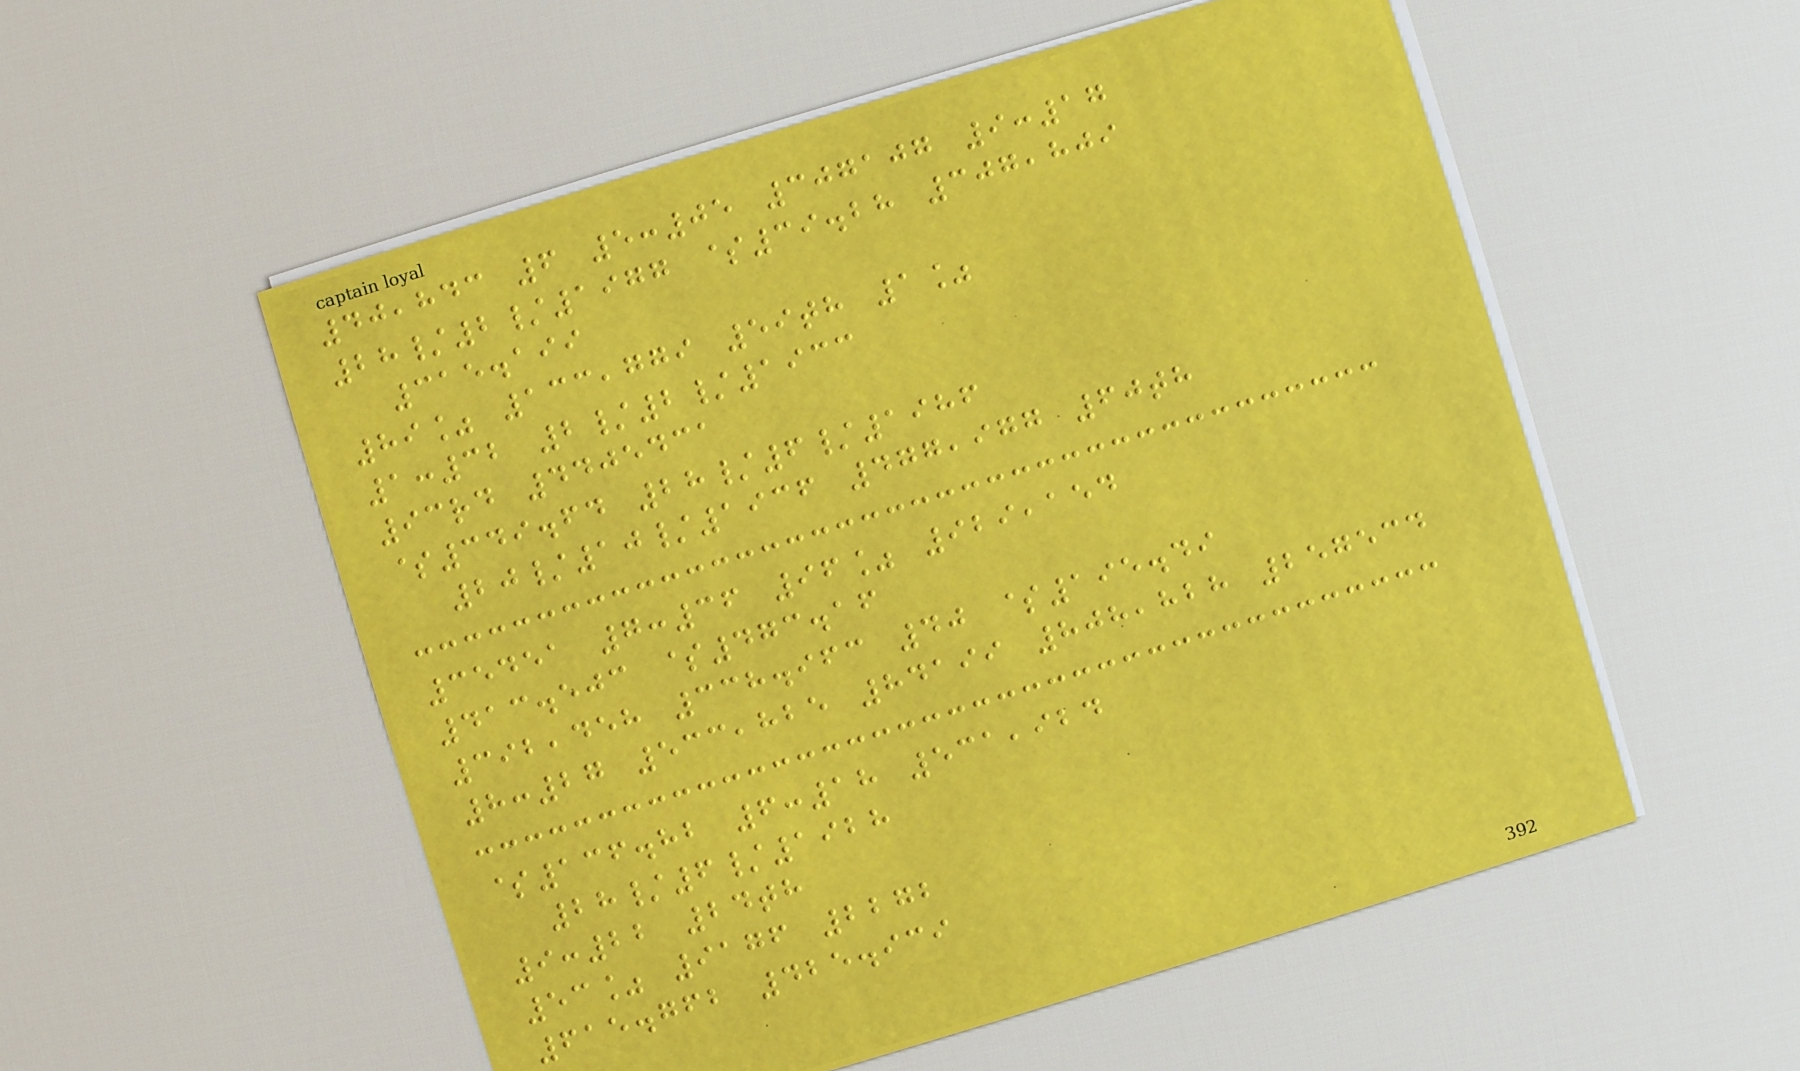40,843 6 5:05 307107 9:17
28/2/1977 $39.28 307,809
315.199
89% 133,779 59th 1%
1:32 2/2/1933
93rd 4405431
$349.64 28/6/1986
20/10/1936 477,977 60th
35451 7:36 96% 929,154
413.503 $473.16
392,458 338.963 40 $195.49
8:27 533,825 84199 808,828 257534
$136.82 6:18 531,924
28/6/1928
9:22 24th
53% 9176 2272
615.762 425.939
